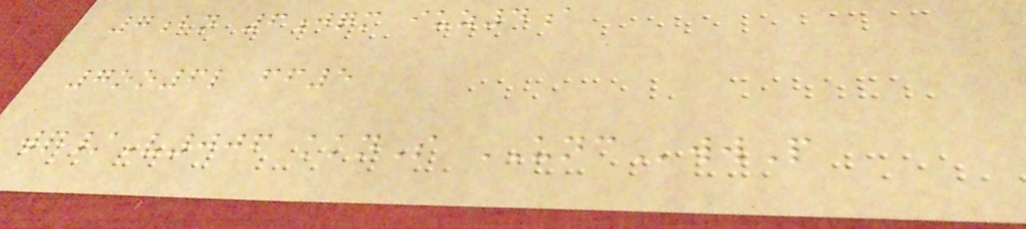7bn 6jqm iuz4a
7oo6l ff5
wq/V006 kknS UNCwwP
